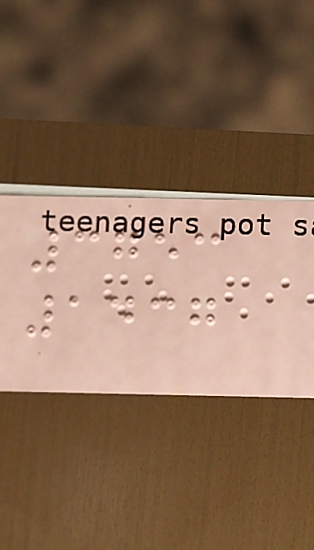3753
1437
